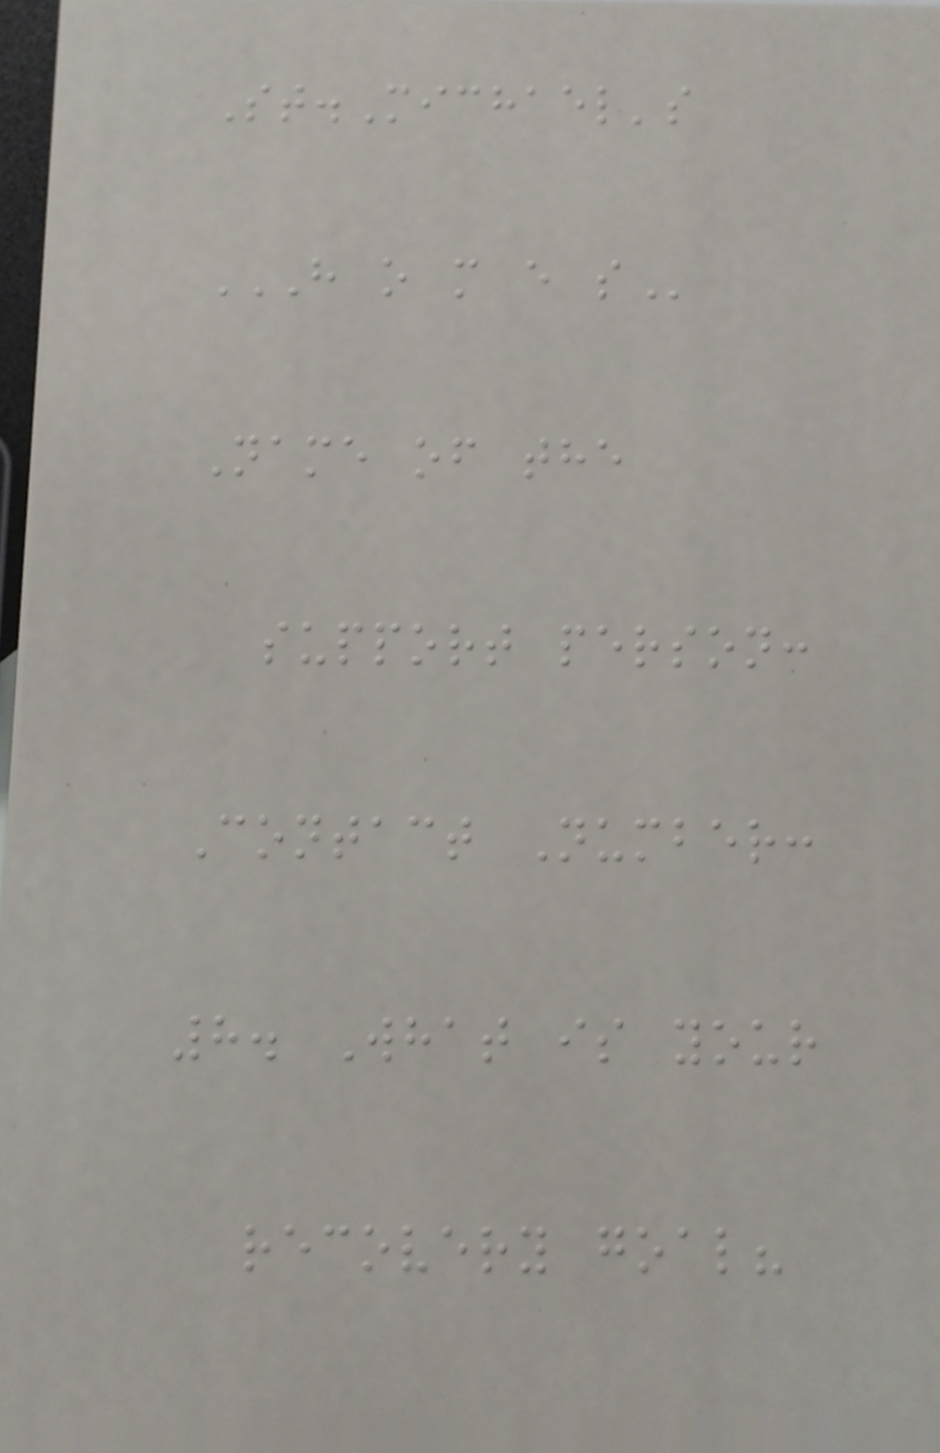St.Michael's
H O M E S
Name of the
support person:
Contact Number:
8. What is your
recovery goal?
